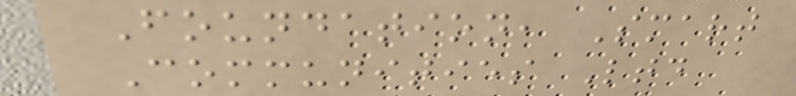Foundation, Smart
Communities Ltd
